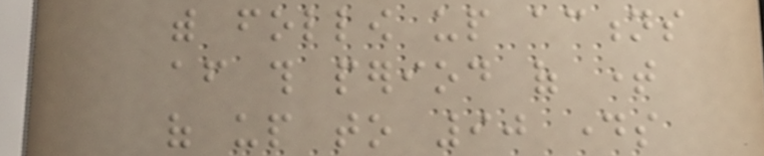with follow up actions
after this period of time
of up to 90 days
